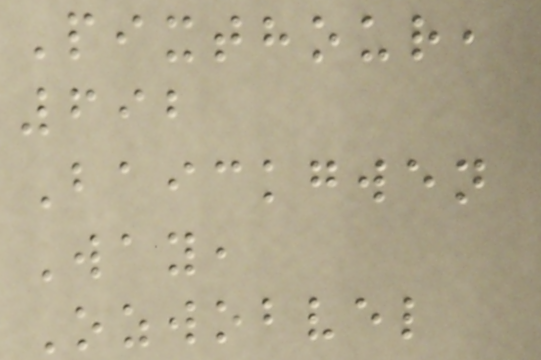Pixthour,
692
Baickgwen
Way,
Ozwobvel
